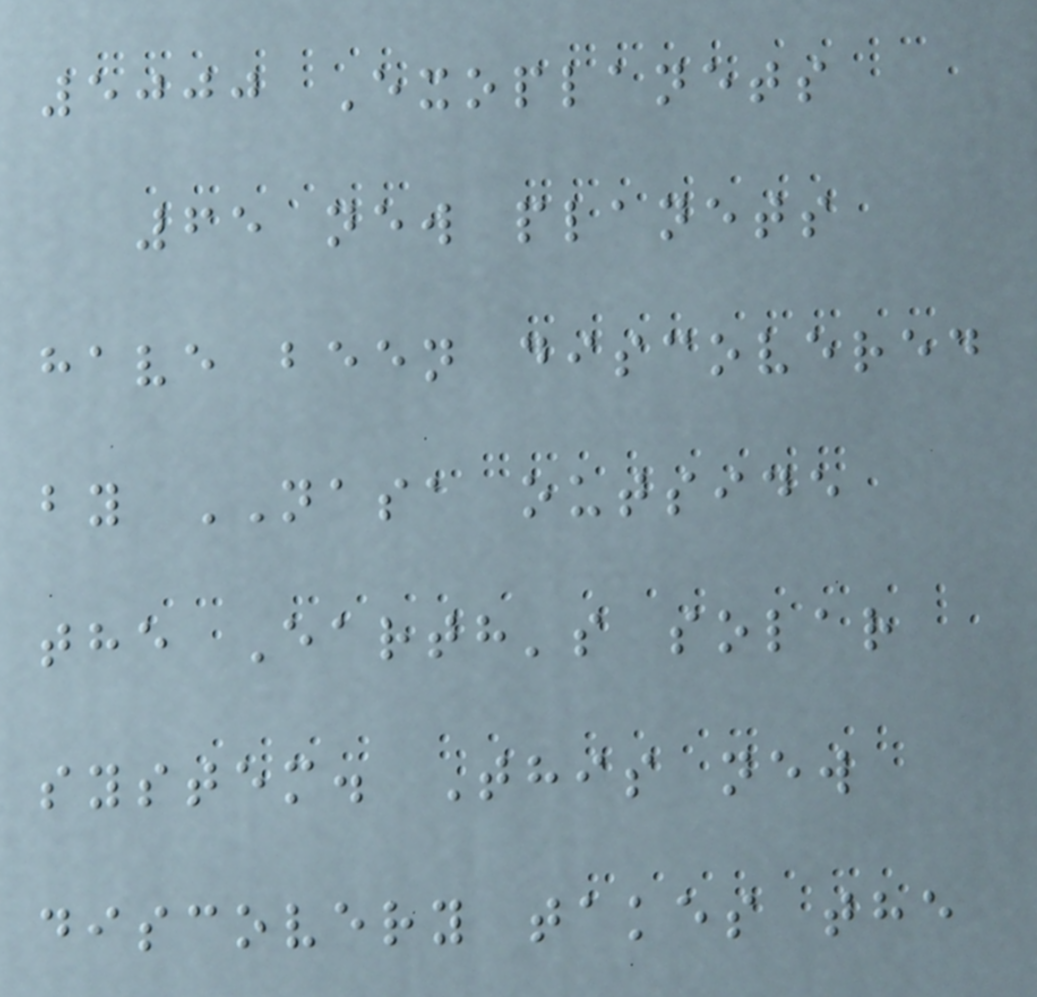5000 Exoplanets
65 new planets
have been discovered
by NASA outside
the Earth's solar
system. This new
discovery takes the
